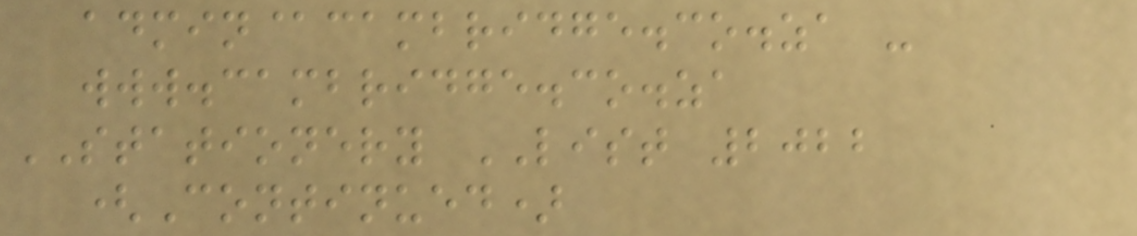admin@cambridge.co.za -
www.cambridge.co.za
STATIONERY LIST 2022
(Continued)
